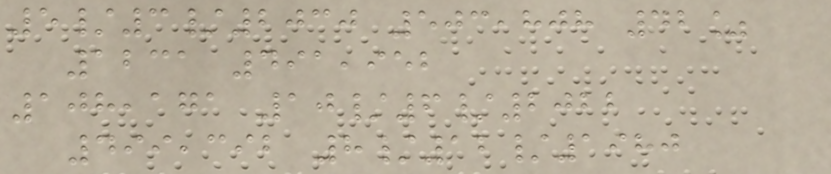5/3/2030 503,808 42%
1231 491,952
108,171 10/6/2022
499,392 8/12/1980
